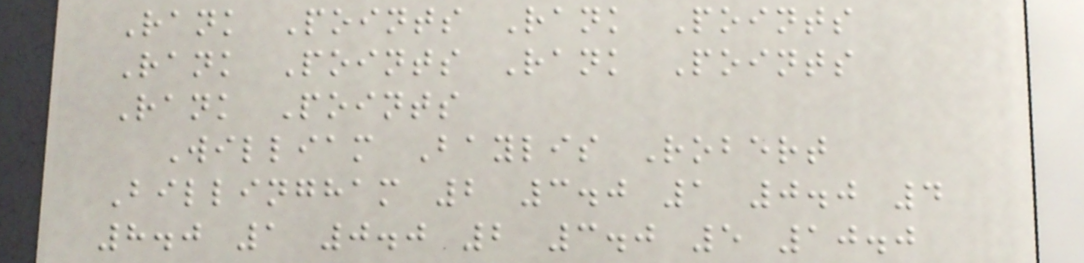Rank Points Rank Points
Rank Points Rank Points
Rank Points
William Baylis Robert
Billingham 2 3.0 1 0.0 4
8.0 1 0.0 2 3.0 5 10.0
